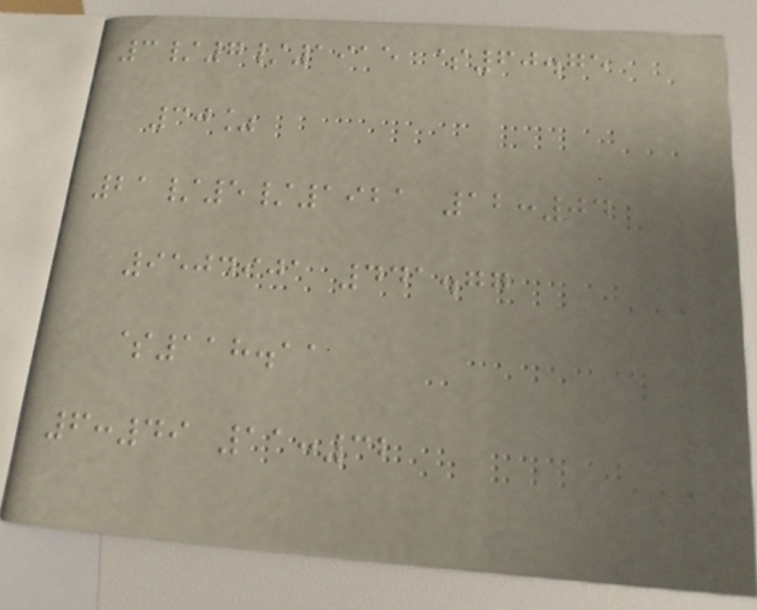3/7/1915 $60.75
30%
21/5/1921 12:04
9504901 441.77
$118.11
6:49 11:32
